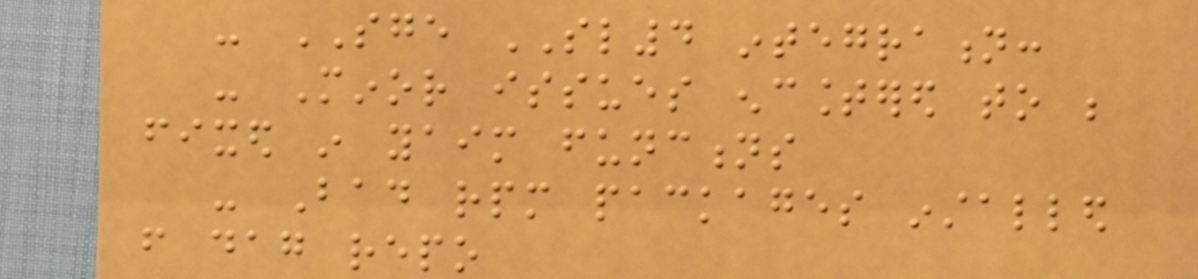- SGE SL4 integration:
- Minor issues encountered to be
fixed in yaim functions
- Bad rpm packages installed
from dag repo
